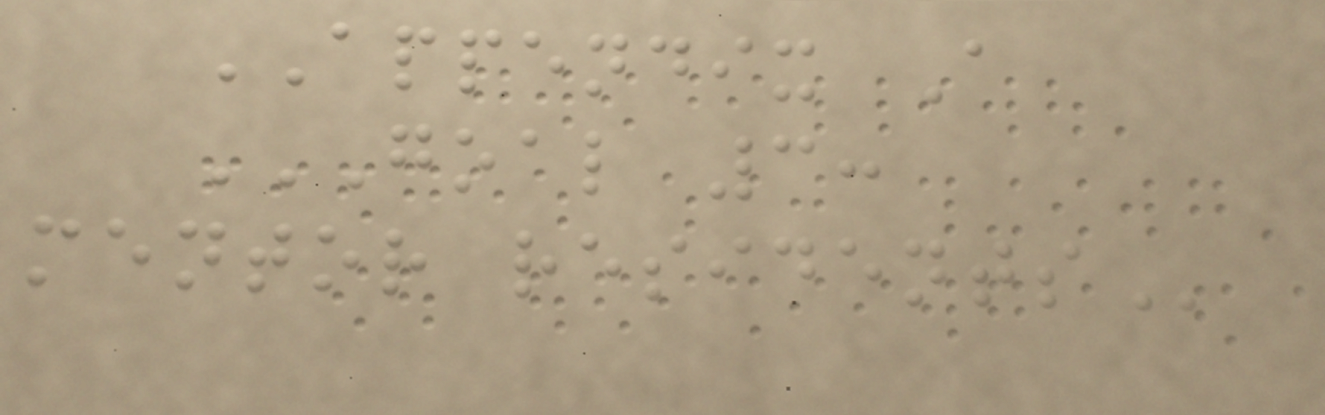APPENDIX A
GOAL 3:
MENTOR RESIDENTS
